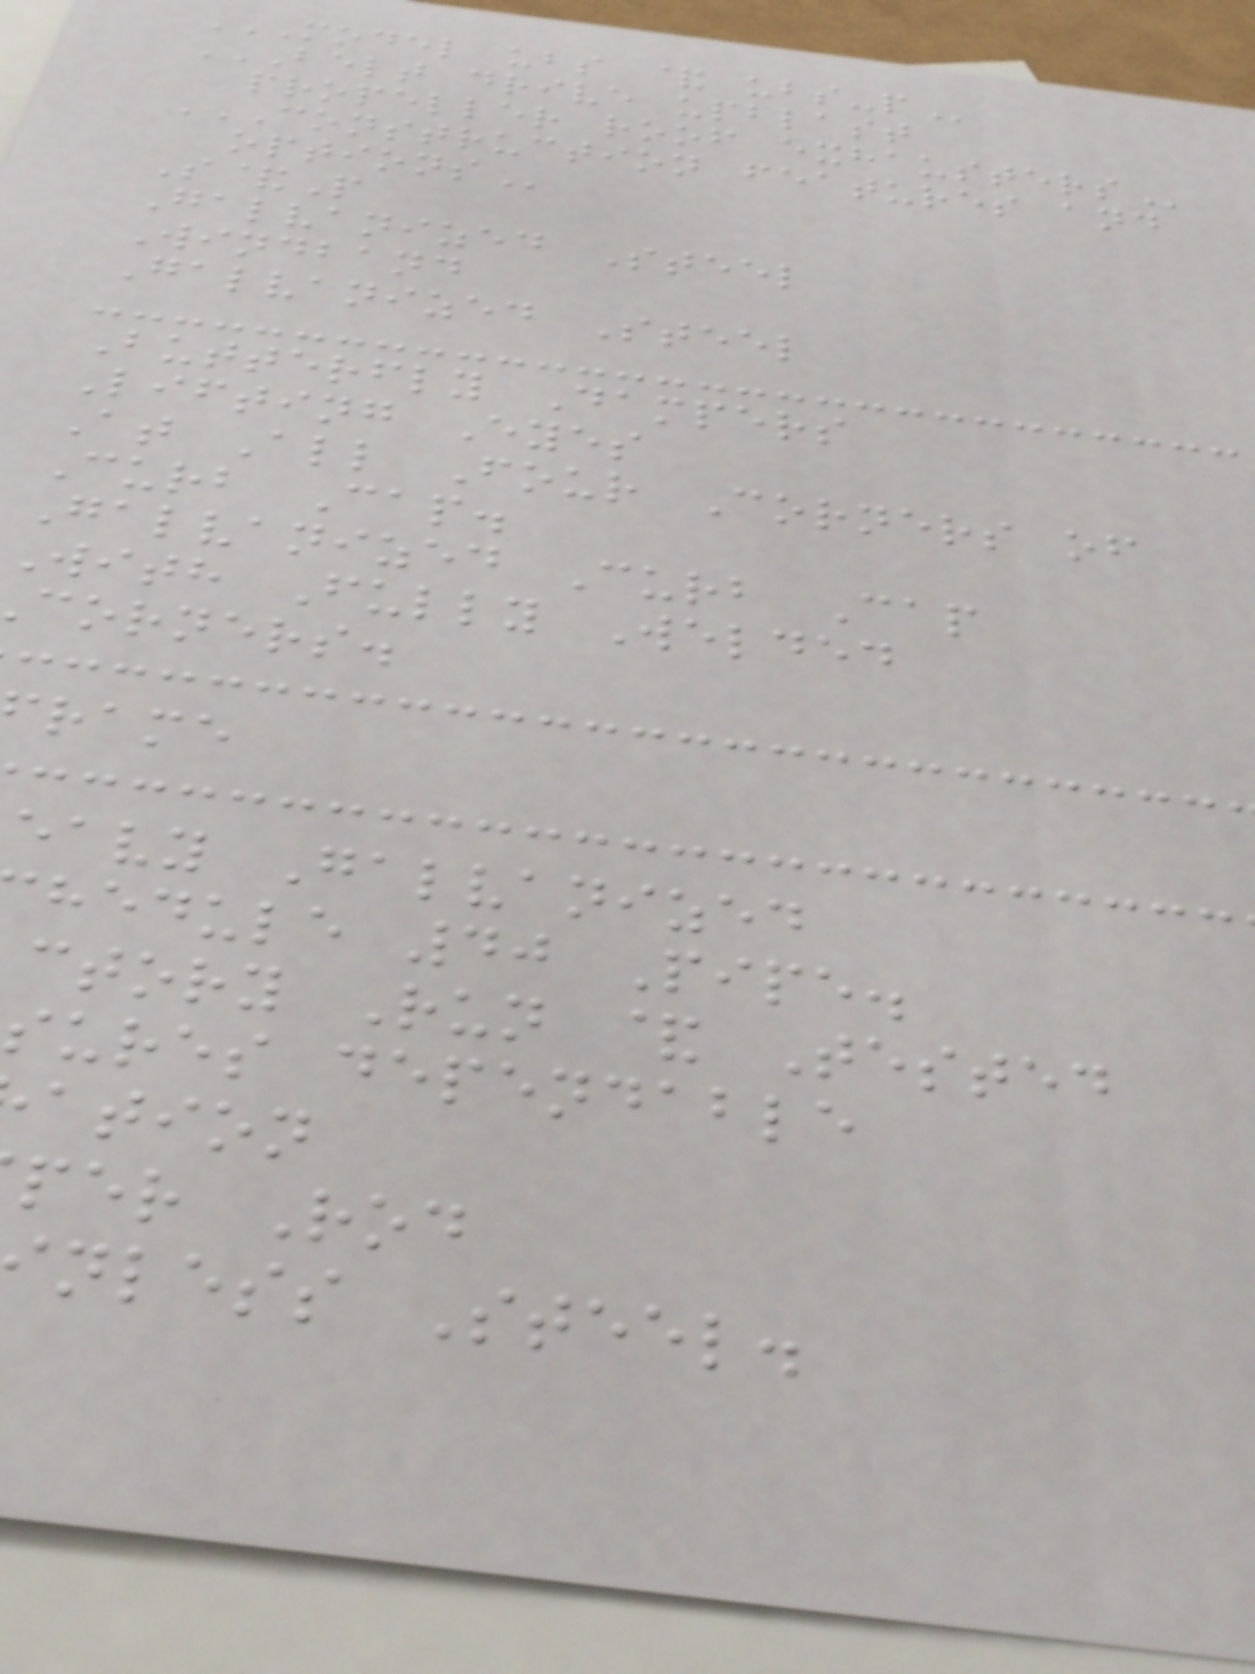MODEL UBS & UBS-P
BELT DRIVE UPBLAST
propeller roof
CONSTRUCTION FEATURES AND
S&P
Galvanized Steel
Windband
Galvanized Steel
Butterfly Dampers
Lifting Eyes
At All Four Corners of
Curb Cap.
Galvanized Curb Cap
With Fully Welded
corners.
rame
eavy Galvanized
hedule 40 Pipe.
ctory Run & Tested
sures dependable
ation
per Rod
nless Steel.
